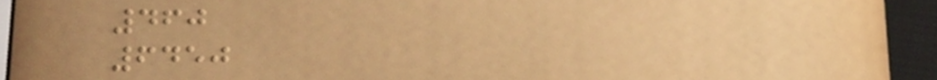460
6450
